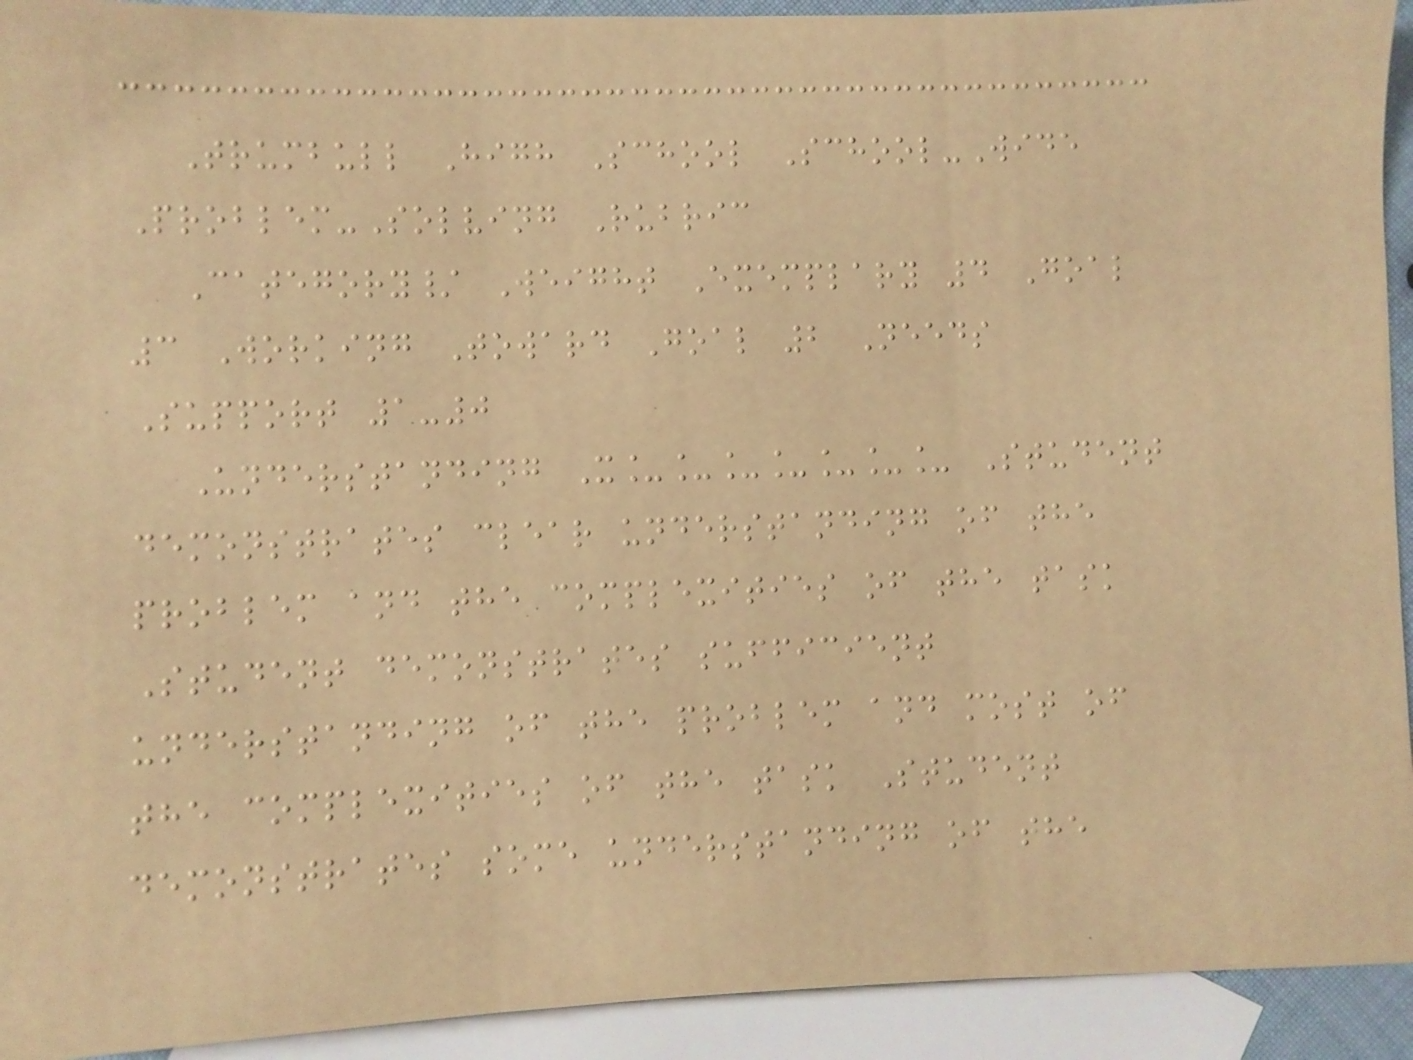Trumbull High School School-Wide
Problem-Solving Rubric
Category/ Weight Exemplary 4 Goal
3 Working Toward Goal 2 Needs
Support 1-0
Understanding X_______ Student
demonstrates clear understanding of the
problem and the complexities of the task
Student demonstrates sufficient
understanding of the problem and most of
the complexities of the task Student
demonstrates some understanding of the
